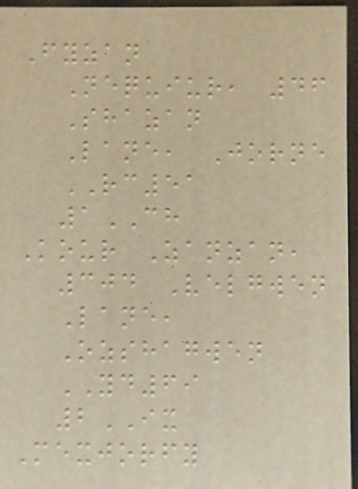Fyzan
Nequiur, 46
Shazan
Lane, Jorne
RC51
1CH
Kour Zanzan,
304 Velgwen
Lane,
Ozshagwen
YD69
2IX
Mexjorfy
